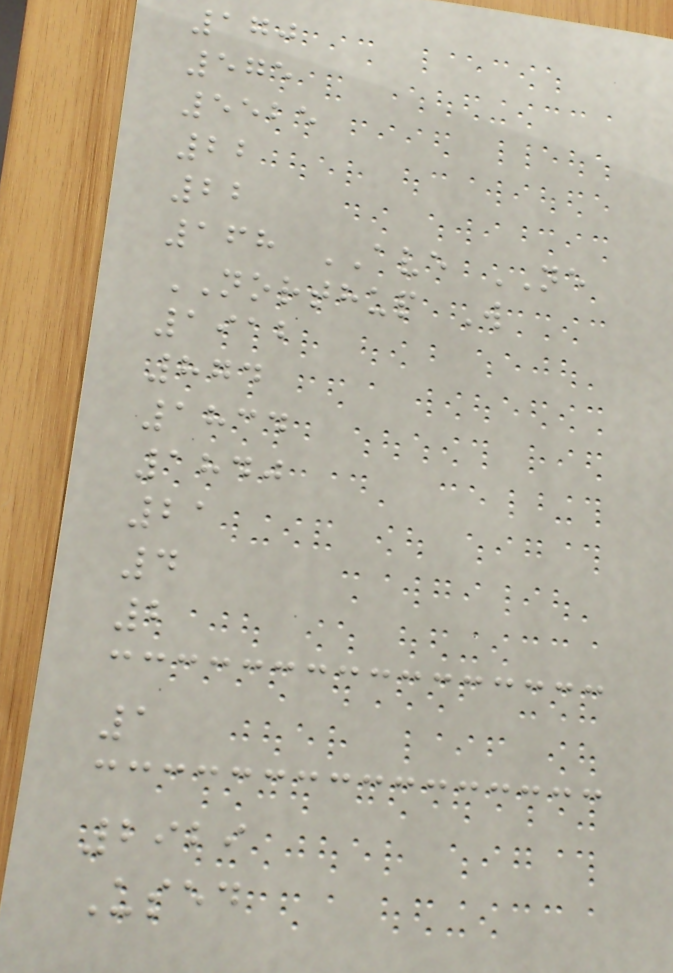170
575
5525
22
22
168 AVE NE
NORTHUP W
1912
874
1834
1840
21
4
2
1
2929
Used
